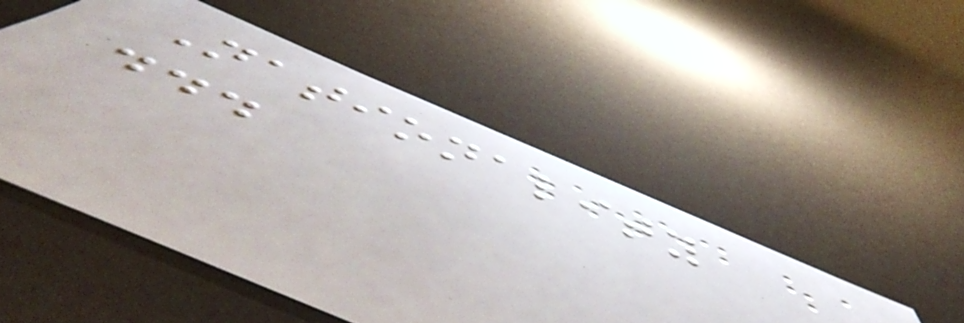Nationality
...
